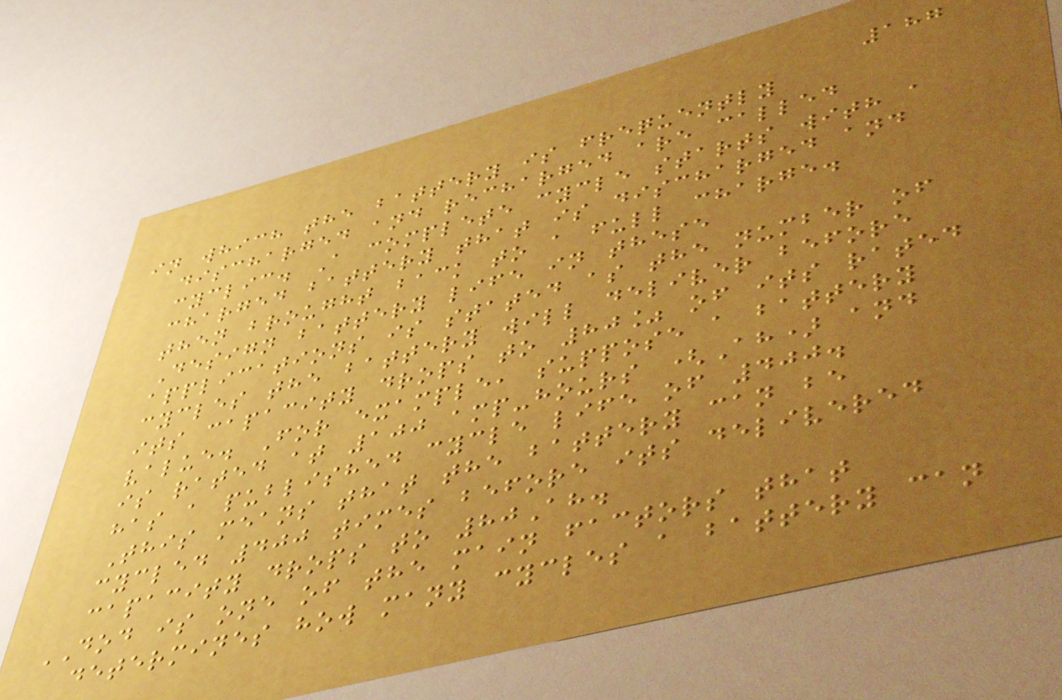187
in which the battery is frequently
discharged and recharged are called
cyclic. A complete cycle starts with a
charged battery that is discharged and
then brought back to a full charge.
Design battery life in these
applications is stated as the number of
cycles the battery will deliver before
its capacity drops to 80% of its rated
value. For example, suppose a battery
is rated at 100 amp-hours (Ah) and
has a published cycle life of 400.
This means that the battery can be
cycled 400 times before its delivered
capacity drops to 80Ah.
DOD is one of the main factors that
determines how many cycles a battery can
